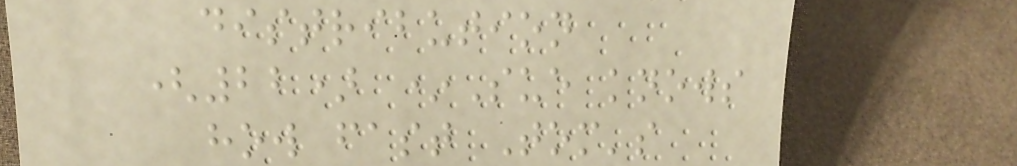distribution
(22) *Sue knows
how fast Tom's
